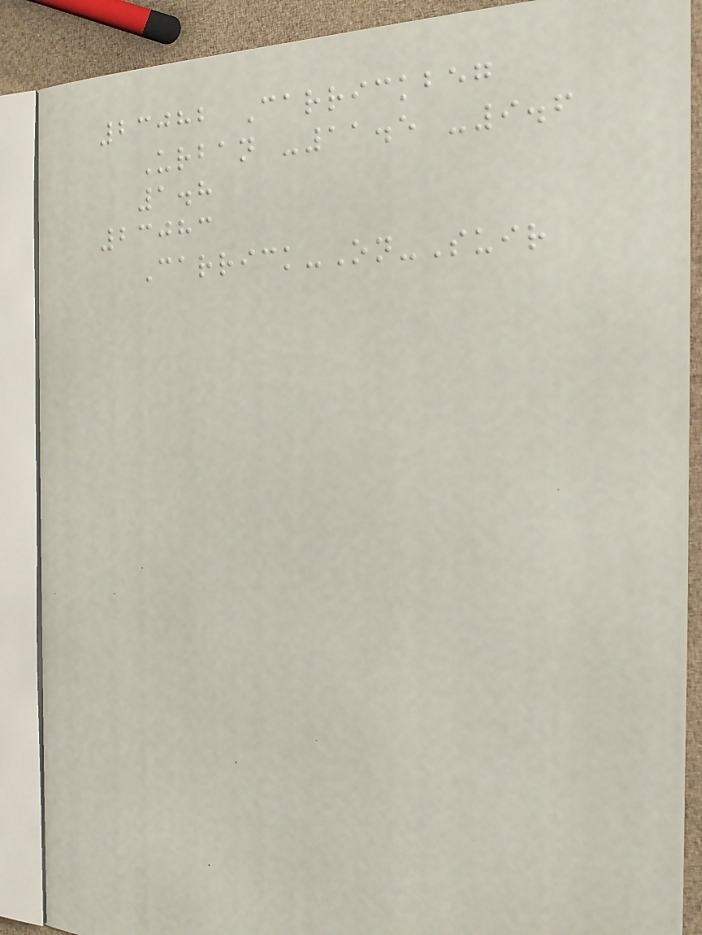23082 Carrickbeg
Urban -11.5 -9.6
1.8
23083
Carrick-On-Suir
